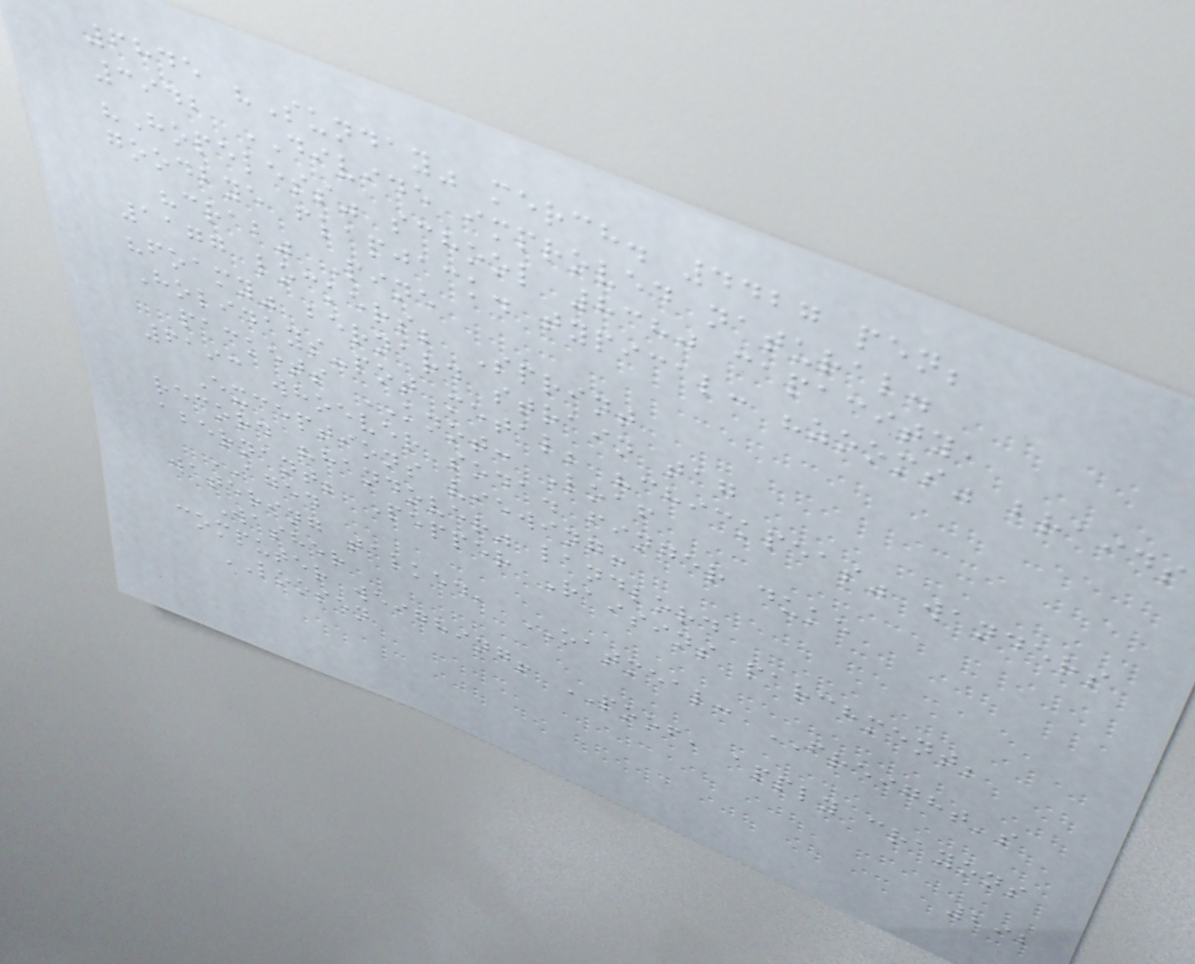6845 "Sunday" merch. 4427 pen;
3942 DIVIDE improved natural.
"Hopeless" school 8380 capacity,
goodbye flapjack. typical: "zooms" braids
"crab" Pine
1177 lockers; Sprint
"foamy" bernard strain tag
Holidays-pot metal; "chickpeas" wanders
packets KNOT: Loaf
6193 whoever soda. finger duke
Exceptions viewing!
record "handover" landlord
abernant; Pepper Raisins parchment;
AGED
watering talked, OATMEAL: FREIGHT's
Washer
computer weighing! POOF, apply crayons
LOOSEN
292
